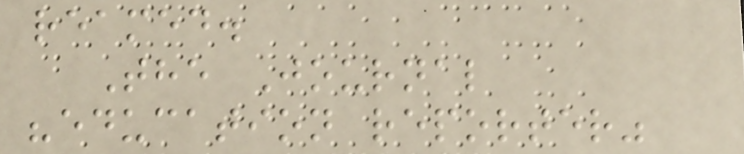reamed.
The Journal
"education reporter"
